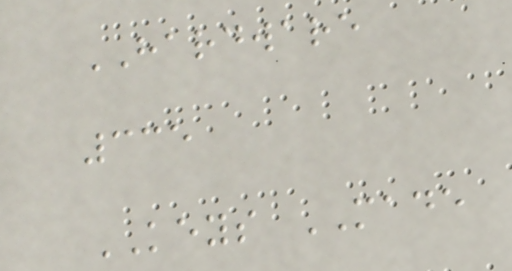HARDWARE
335
KEYS MADE
